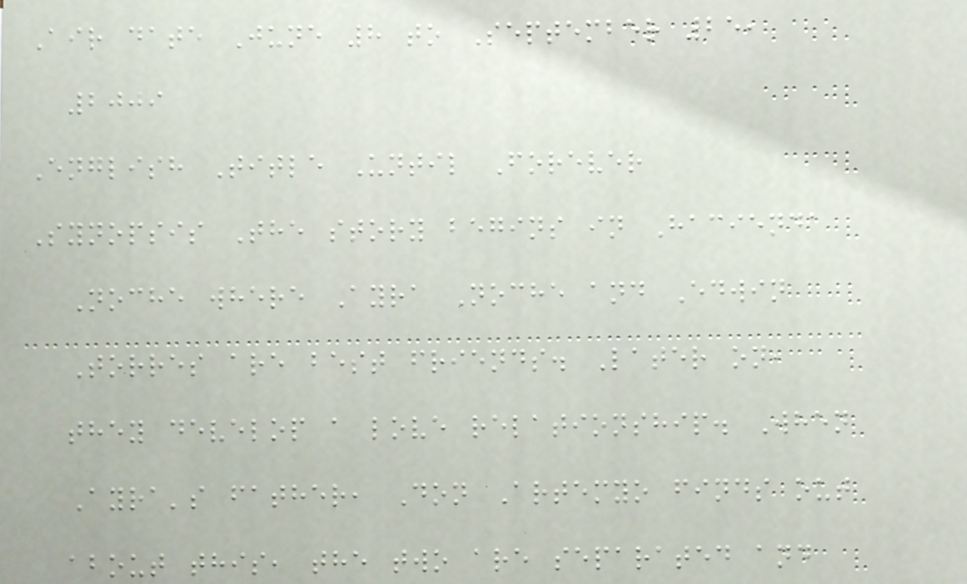Air date June 8 to September 25,
2009
English Title Until Forever
Synopsis The story begins in Hacienda
Noche where Ayra Noche and Edwin
Torres are best friends. Later on,
they develop a love relationship. When
Ayra's father, Don Artemyo finds out
about this, the two are separated and
